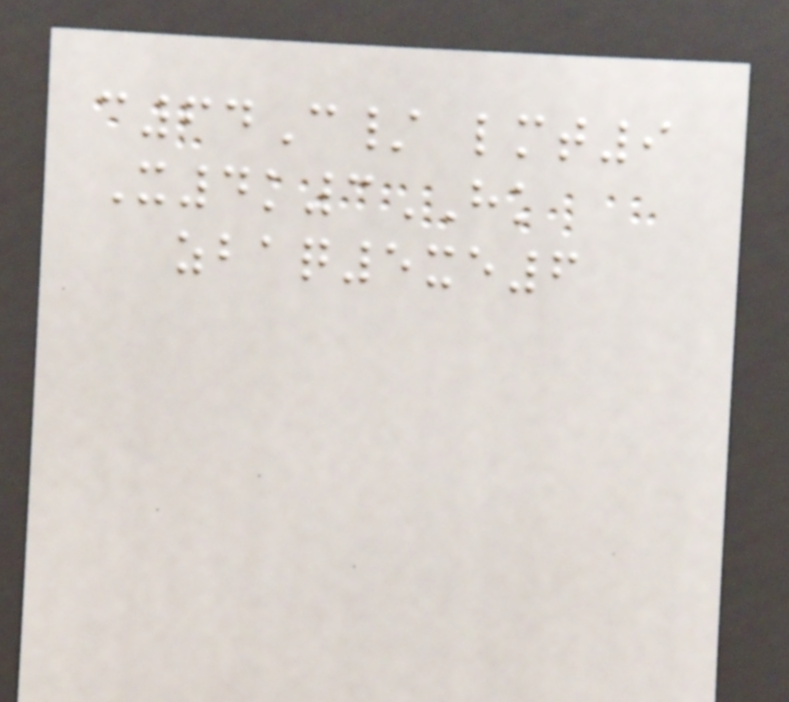c64C/ lmt9
X4k3HK
zbaq5xe6
